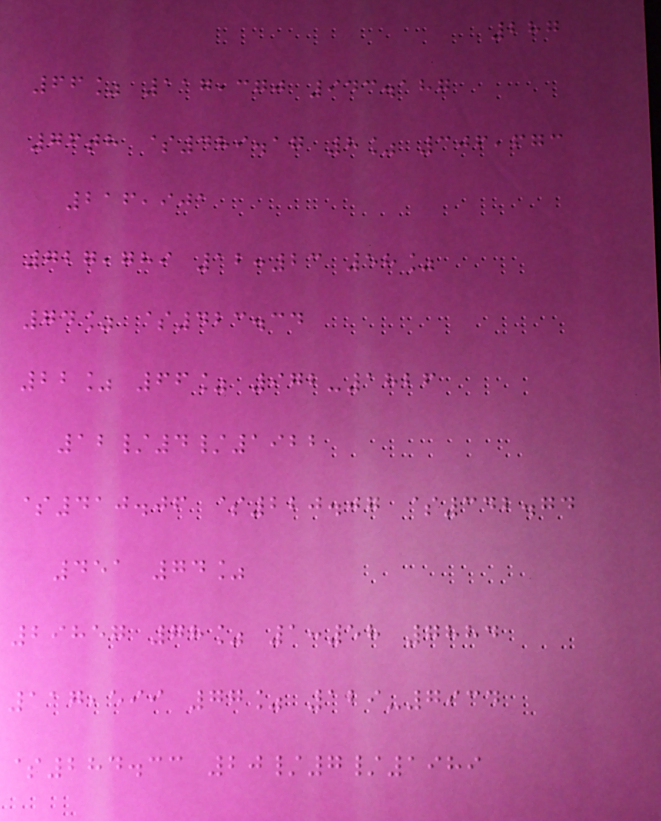287
66% 117,370 943.187
76th $489.17 8% 306,673
216,901
727,789 12:23 58%
74% $423.34
22% 66% 972-1826
12/4/1922
$410.06 $220.07 $342.74
451 74%
29857 78% 1:58 7884
117,599 77% 129-7934
$284.33 20/7/1989
